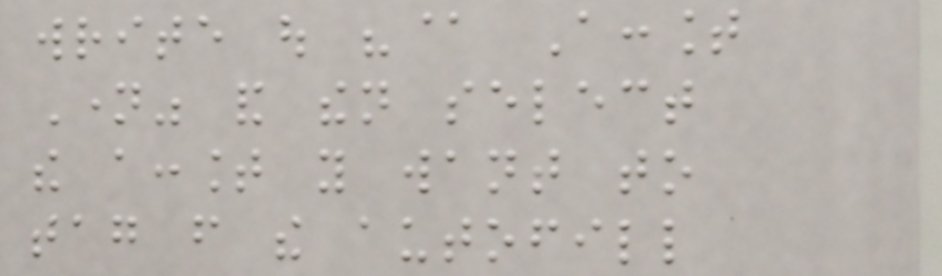write out "@ Account
Name" and then select
the account you want to
tag from the autofill
